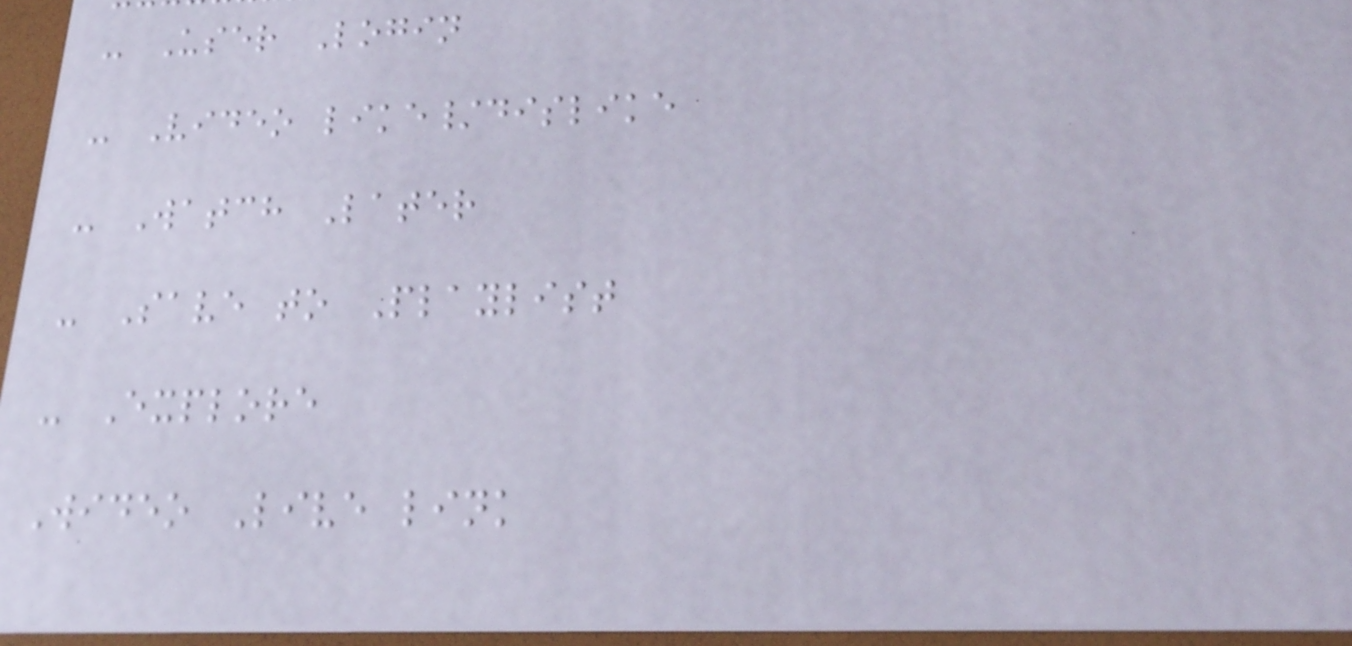- User Login
- Video like/dislike
- Watch Later
- Save to Playlist
- Explore
Wideo Live link
